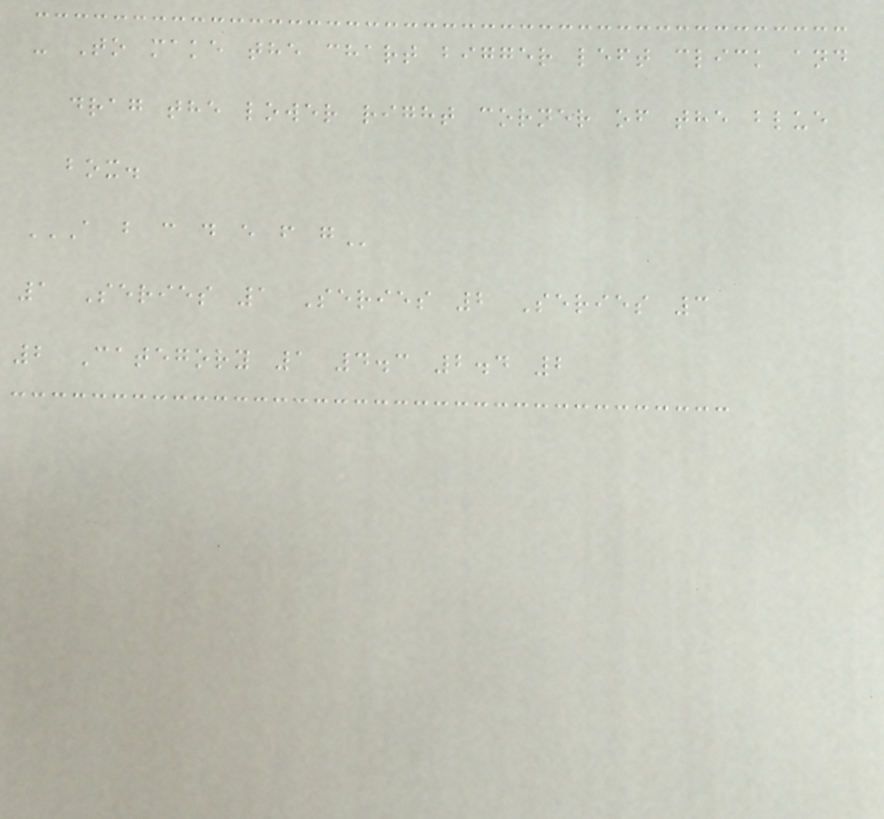- To make the chart bigger left click and
drag the lower right corner of the blue
box.
A B C D E F G
1 Series 1 Series 2 Series 3
2 Category 1 4.3 2.4 2
